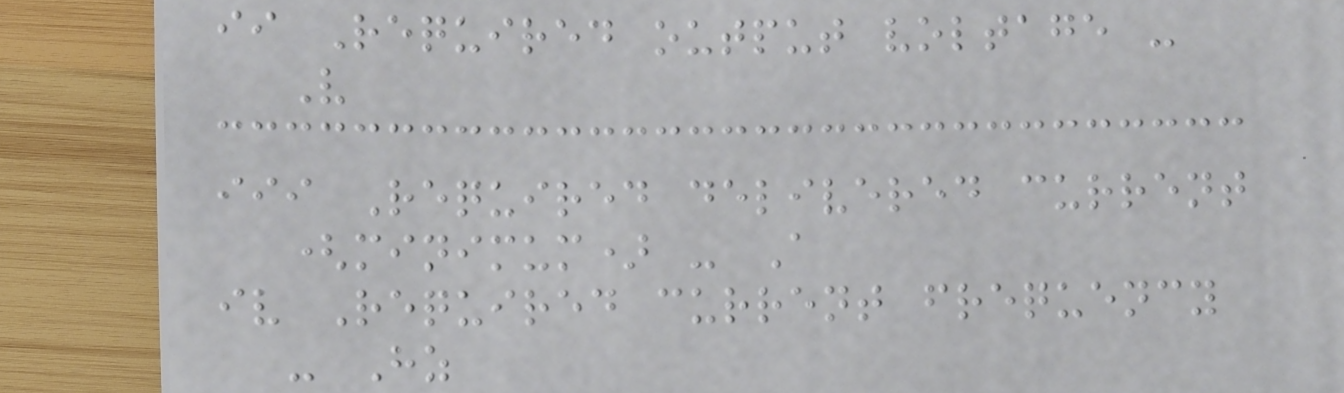ii Required output voltage -
V
iii Required delivered current
(minimum) - A
iv Required current frequency
- Hz
